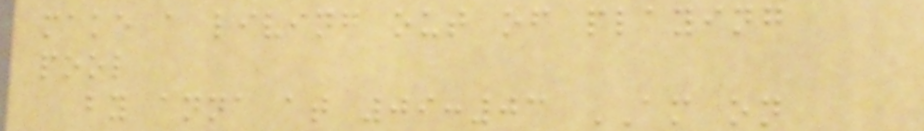make a living out of playing
pool
by anna at 09:03 AM on
